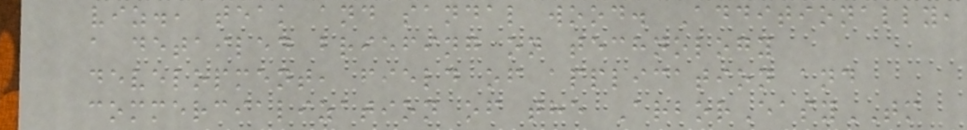viz., teak and sandal wood. Additionally,
a detailed briefing on technology
development, field of application and
commercialization of the ArborEasyTM
